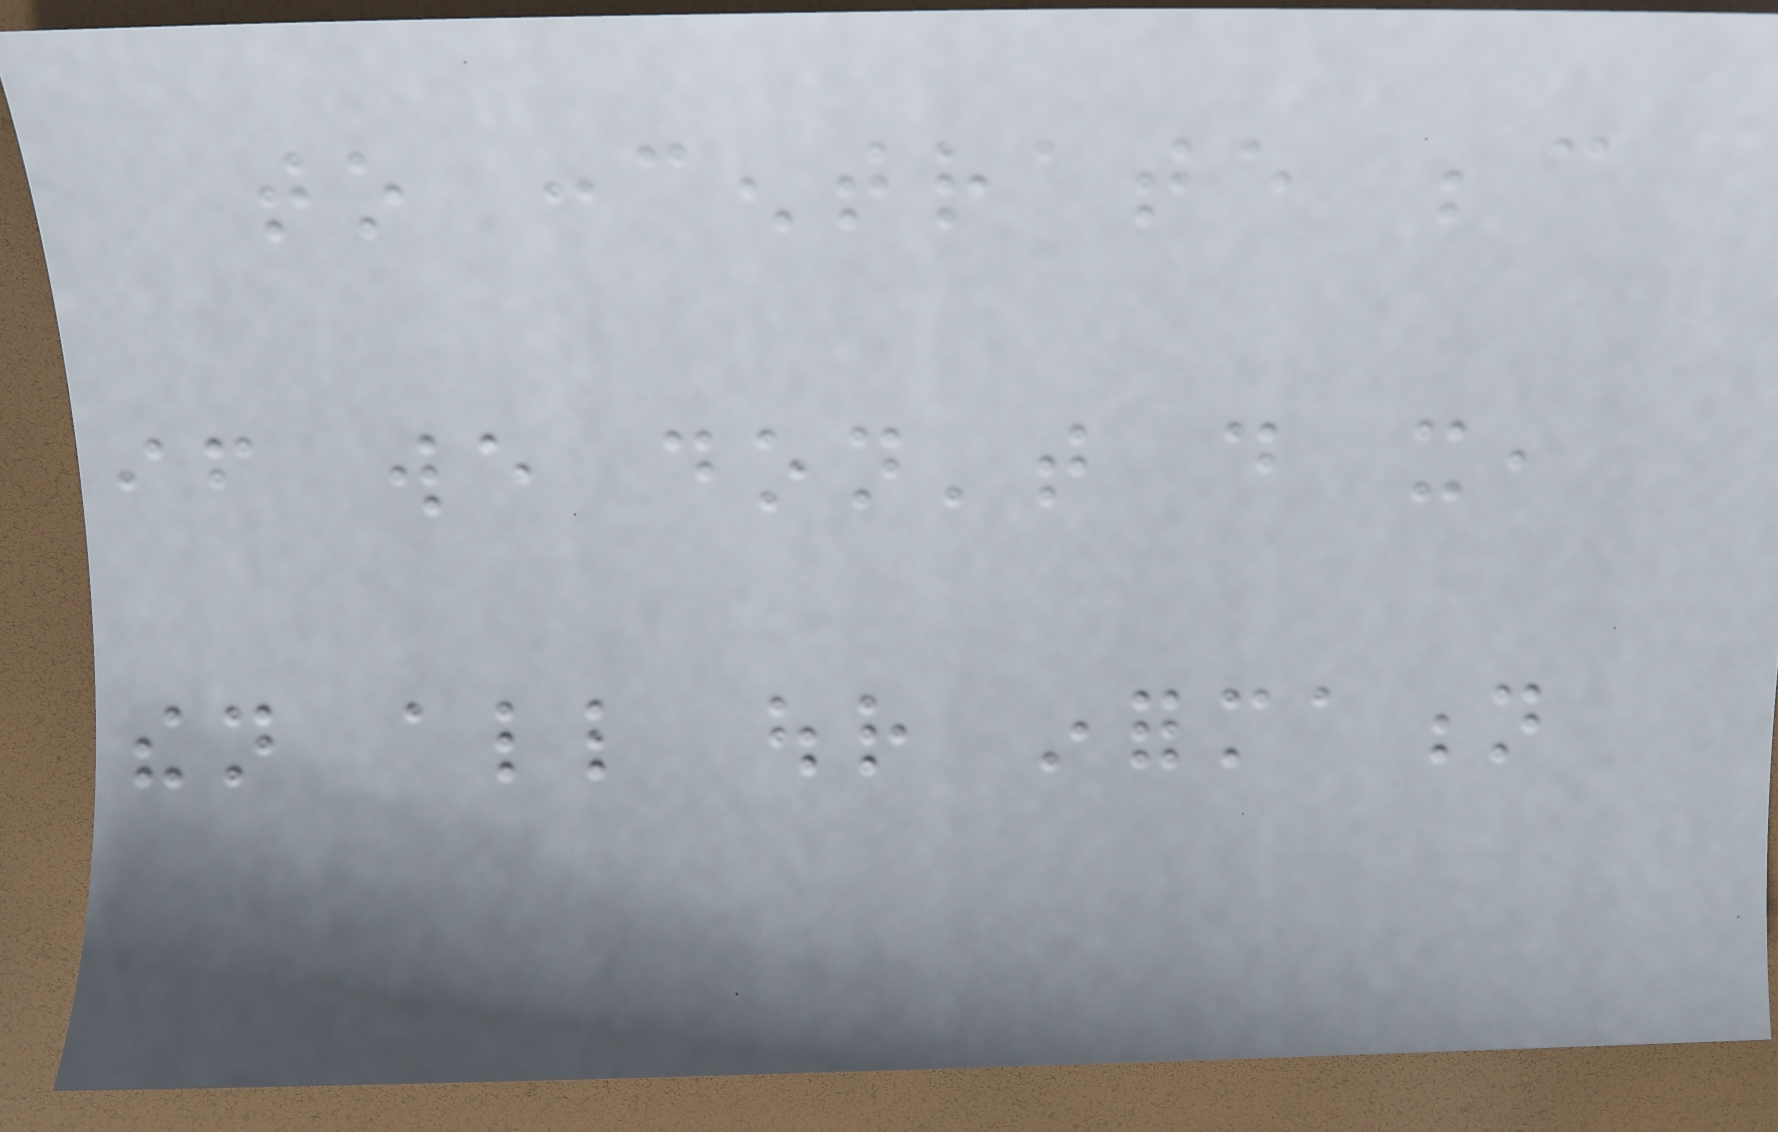to concentrate because
if we don't do it,
then all our information
